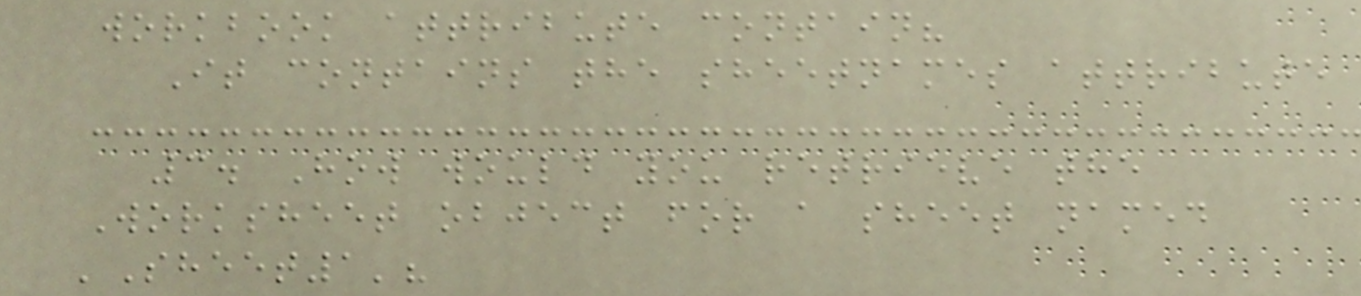workbook attribute contain?
It contains the sheetnames attribute
3. How would you retrieve the
Worksheet object for a sheet named
'Sheet1'?
